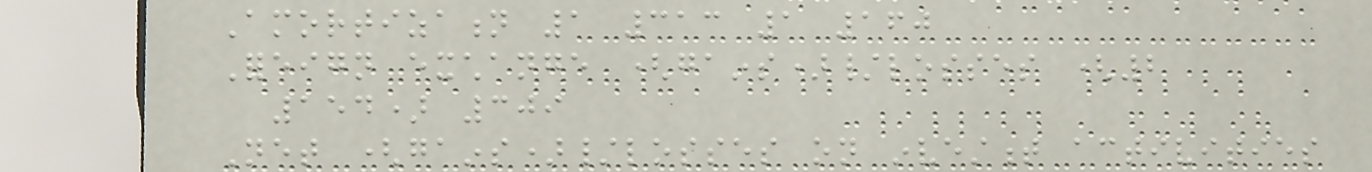Amortization 1 313 1 160
Foreign exchange (gains)/losses (2
154) 309
Net (gains)/losses on investment activities
